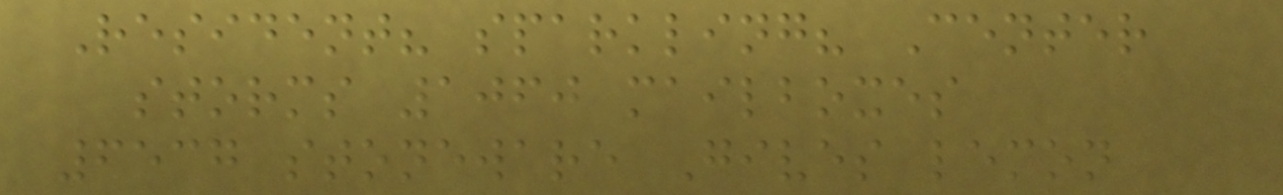Resident? sparkling? Center
storms 1060 mailboxes
6537 stoneware Gives lemon
